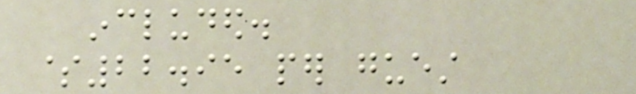included.
$22.95 per guest
